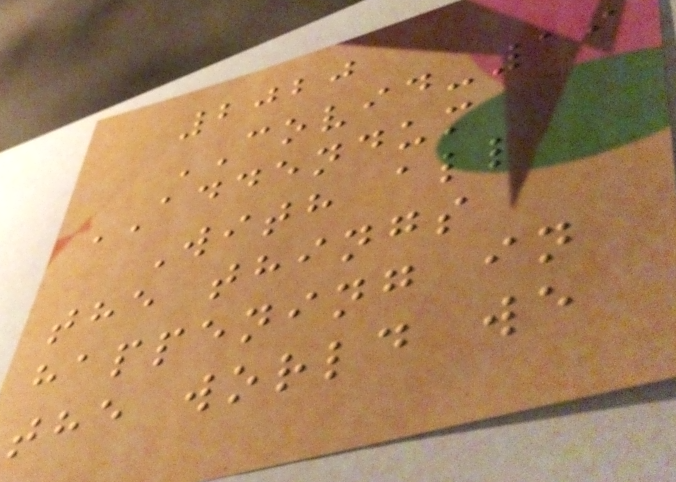2020
COVID-19
ADDENDUM
With all
the things
happening in
the world we
